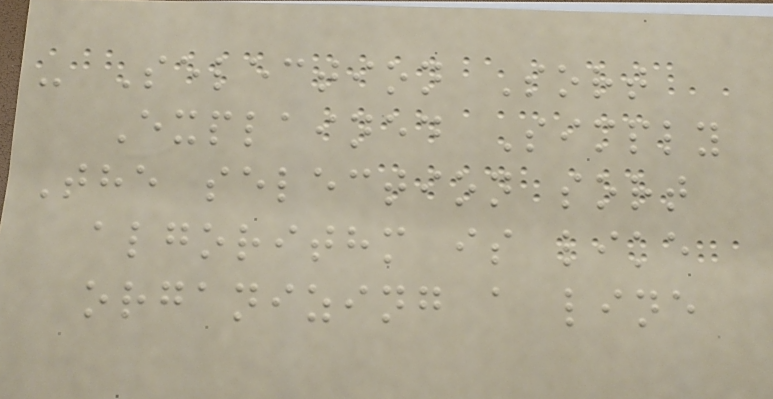- Selection Sort
Explained Simply
The selection sort
algorithm is like
organizing a line
